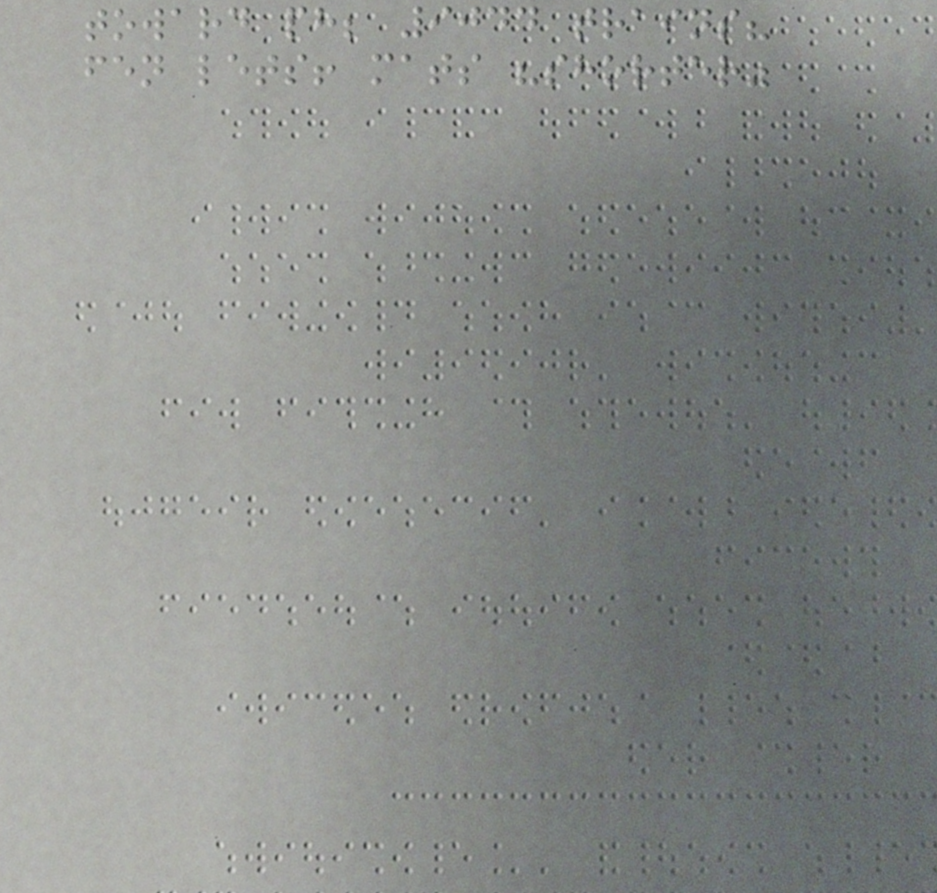toward ph; 9044 trains?
fen lets! mats "shorter"
